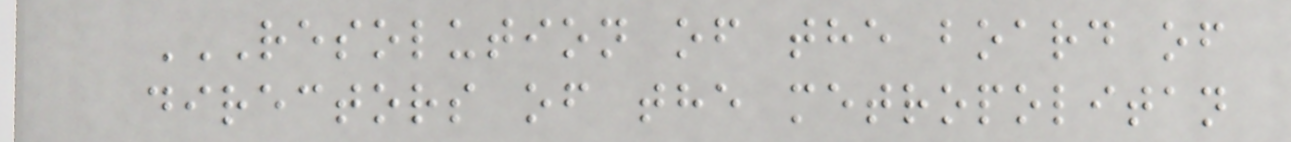RESOLUTION OF THE BOARD OF
DIRECTORS OF THE METROPOLITAN
